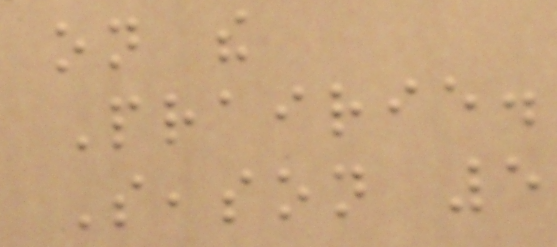on the
Prairie.
Season 5
